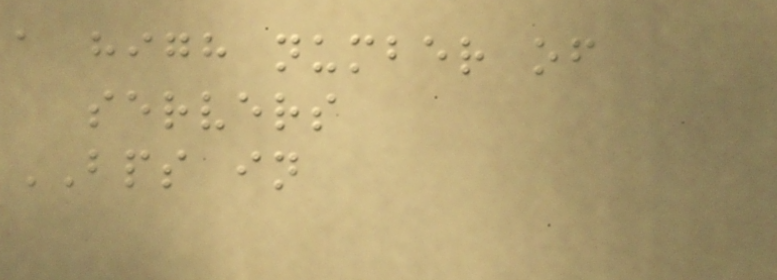a high number of
servers
BPS in
